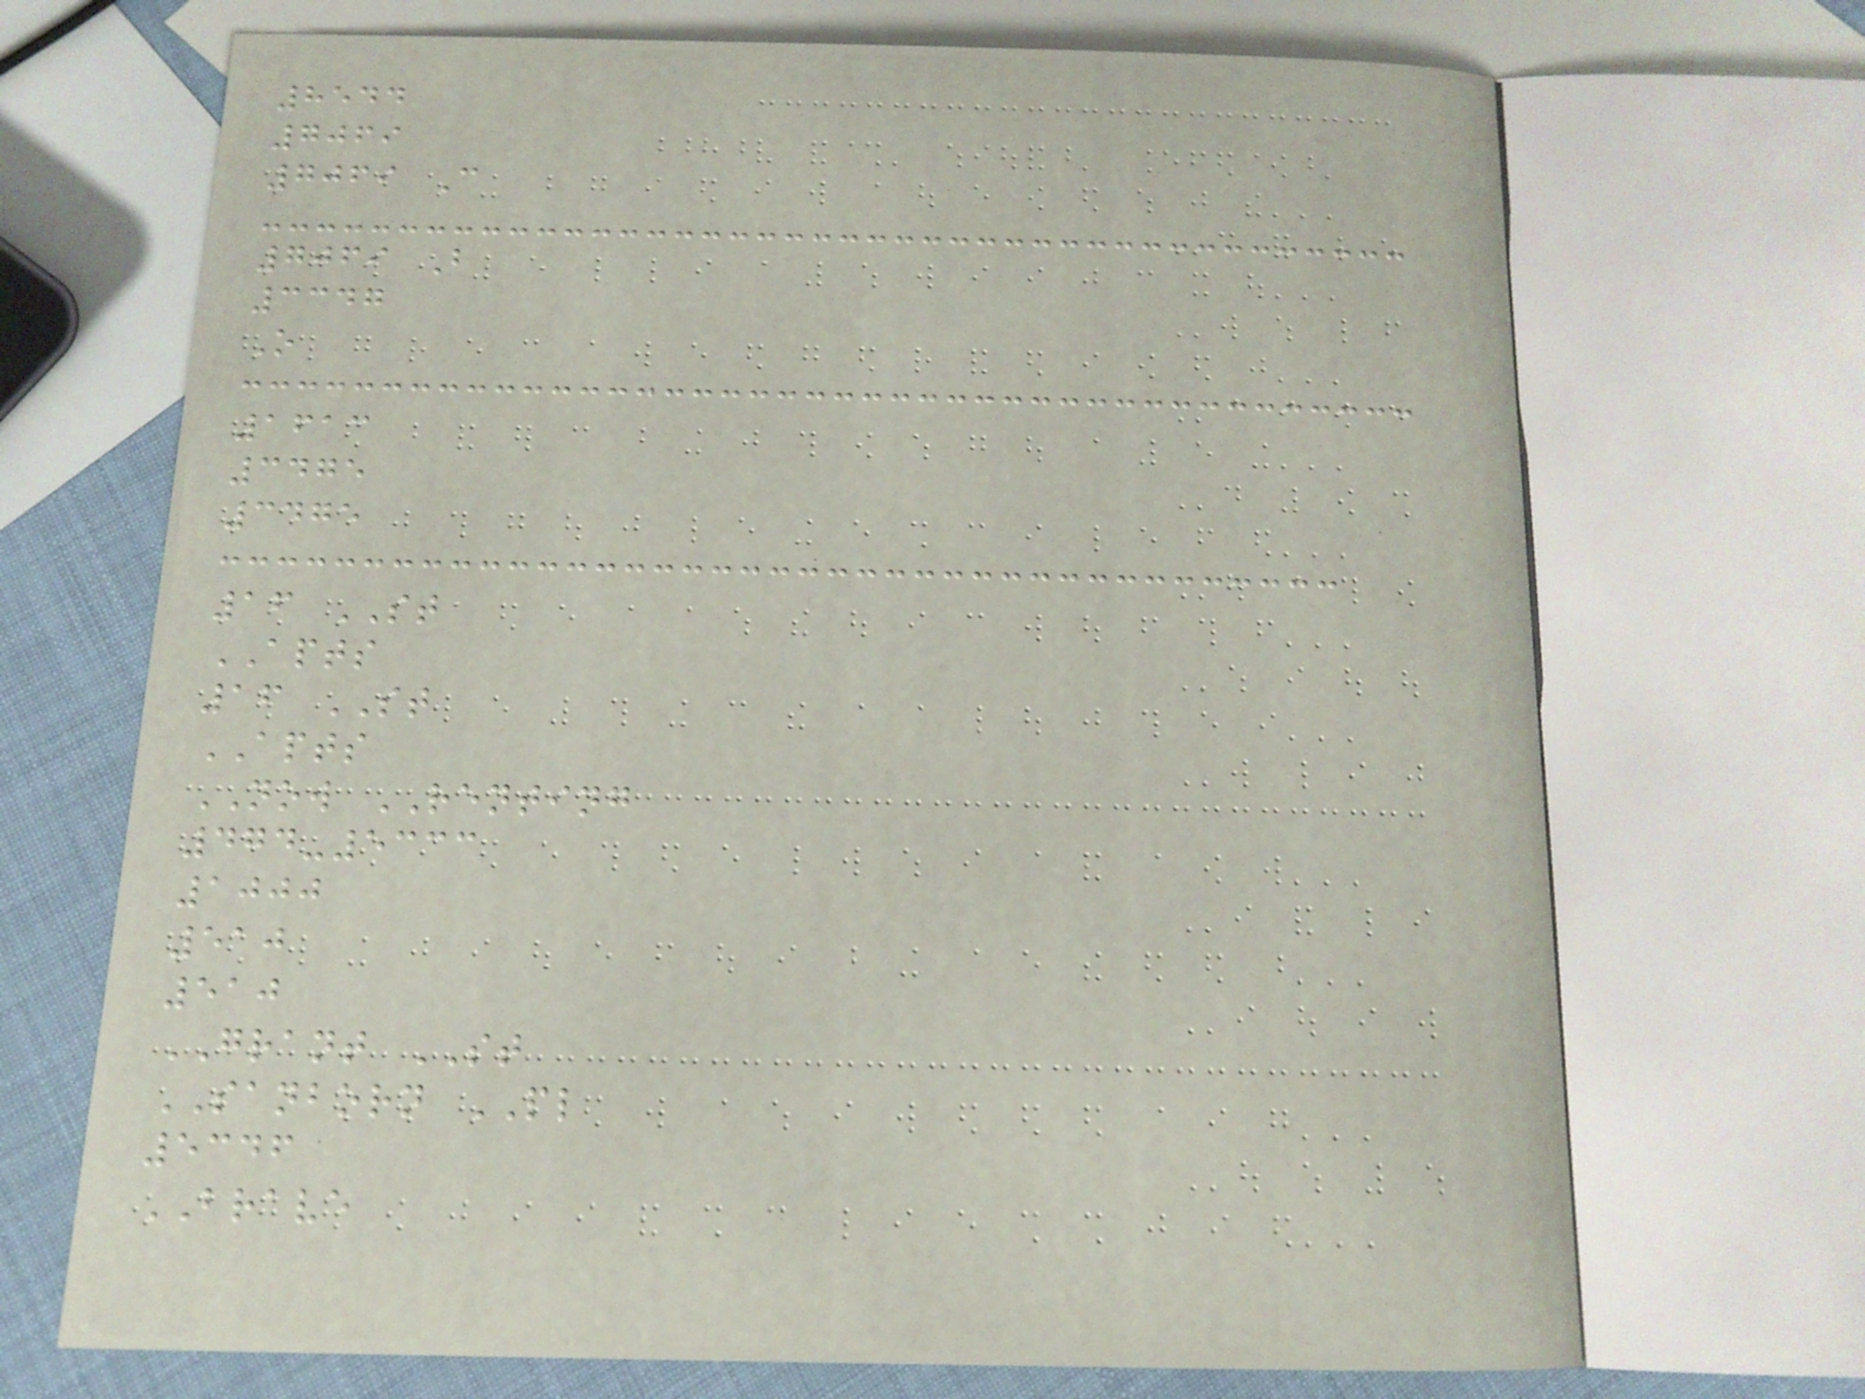8544
7069
7069 C
7069 B
3347
O
1613
3475
3475
16 ST
APTS
16 ST
APTS
NOW RENTING
474-5333
1000
510
510
GRANT ST
SANBORN PL
5346
BRAVE
